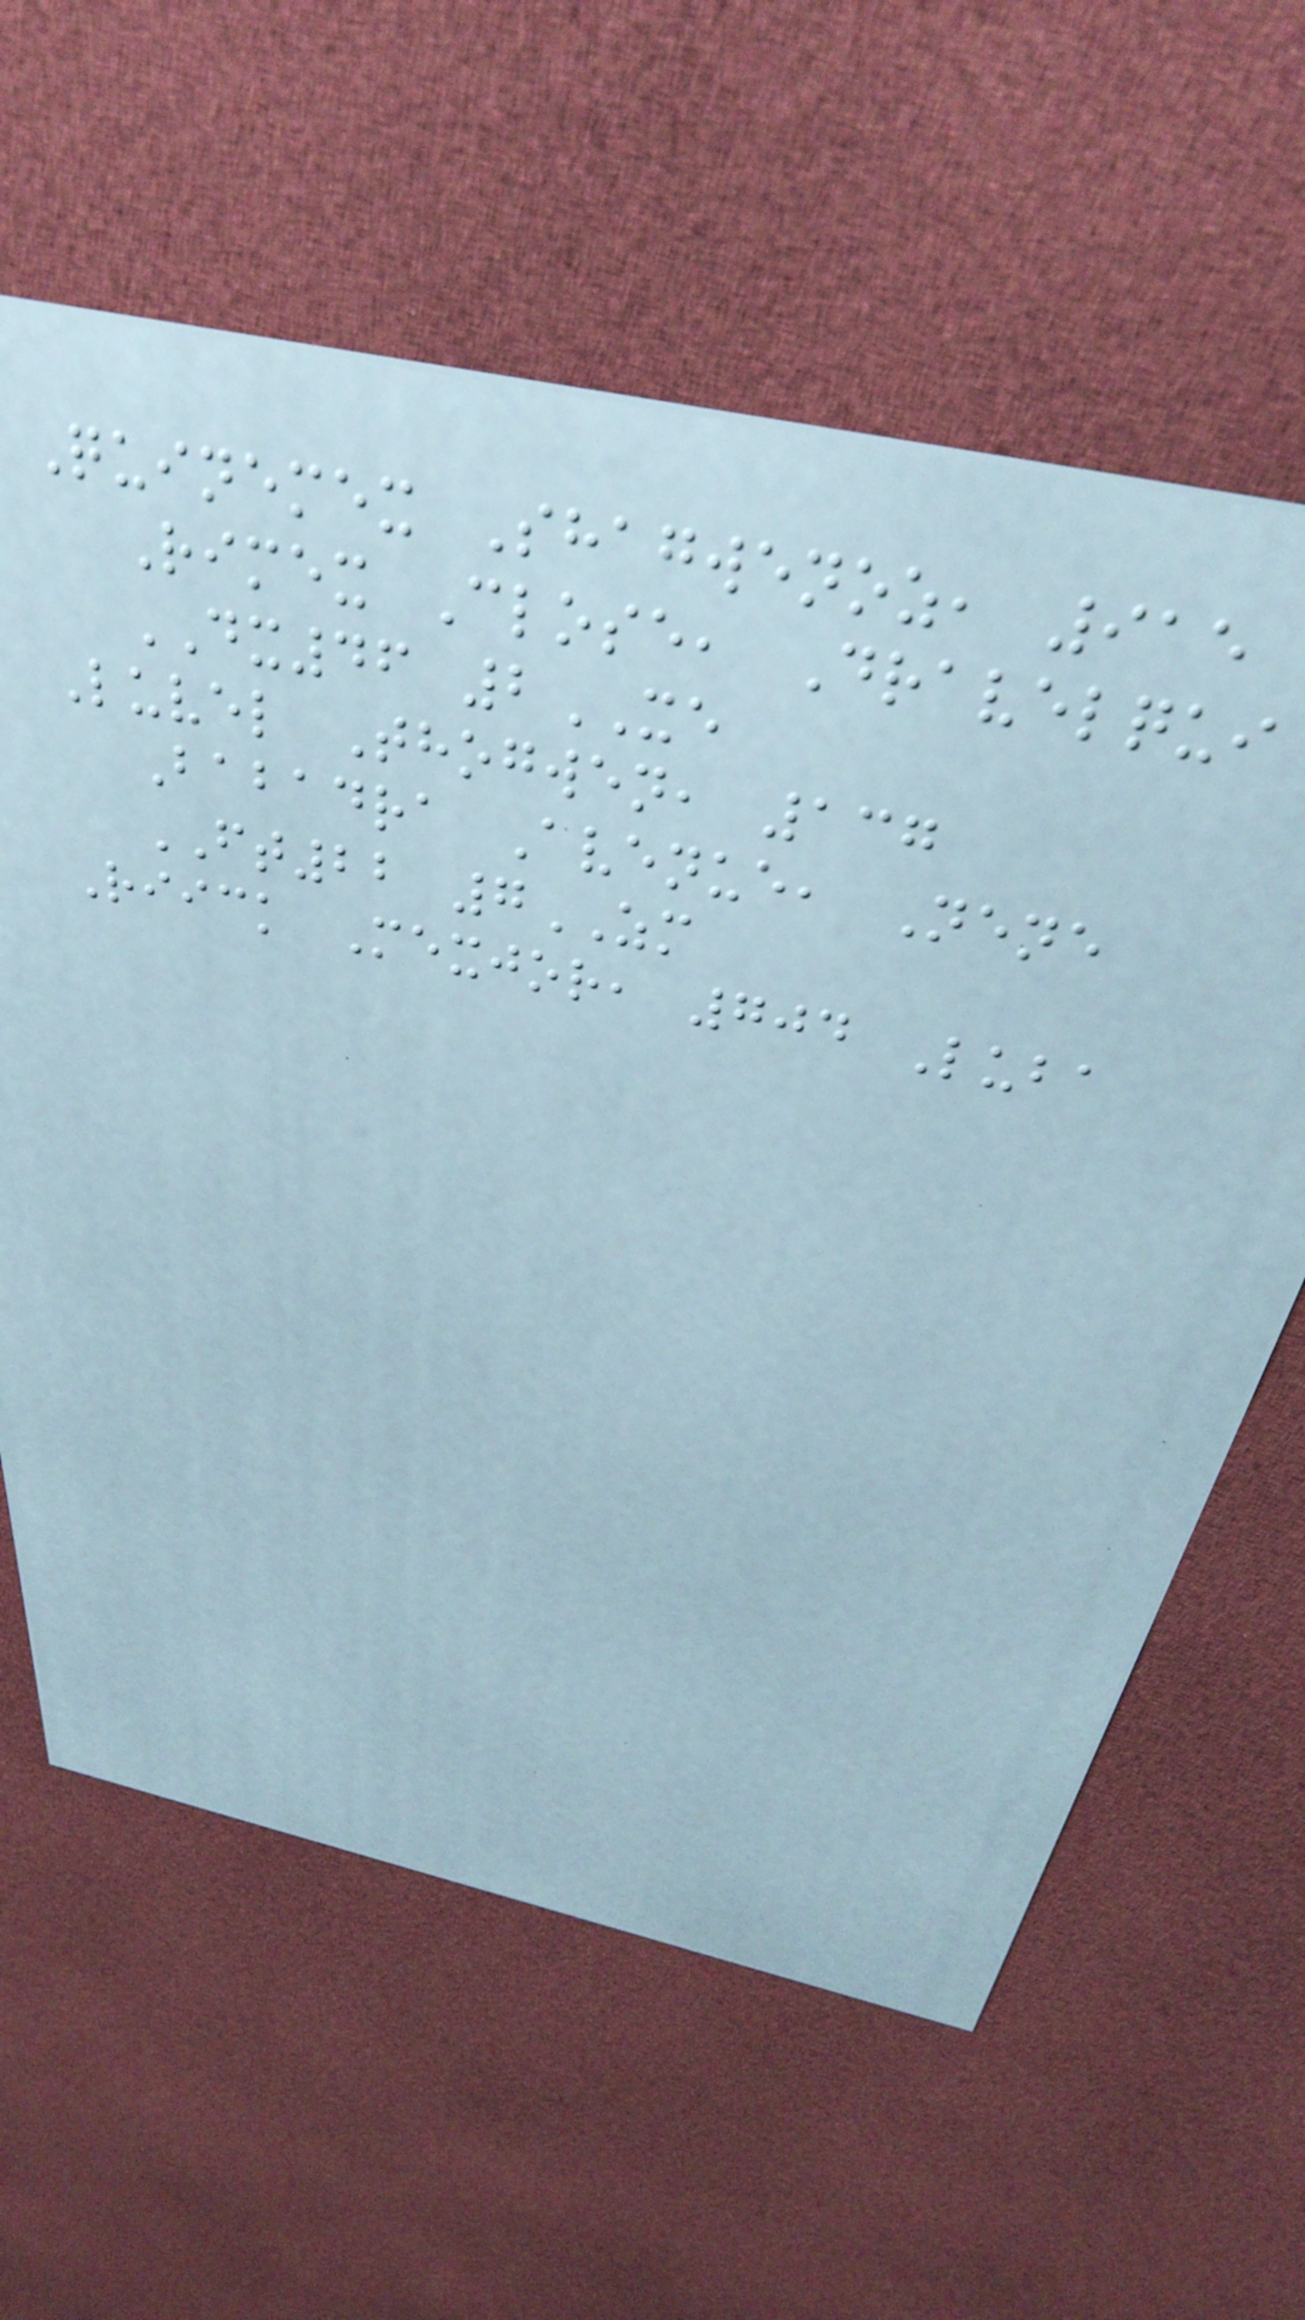Quinemex Shagwenoz, 915
Rimex Close, Dravelqui
DX46 2XE
Luvel Thogwen, 137
Babadra Avenue, Nene
FT22 7ZM
Riick Mexjor, 704 Luba
